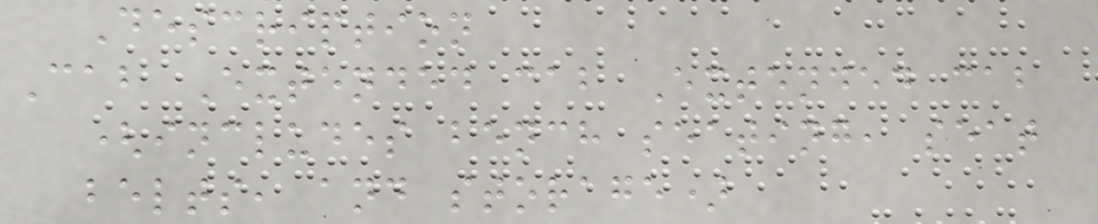Description
Cab Extended cab Extended cab
(includes bench seating, seat
belts, and storage)
